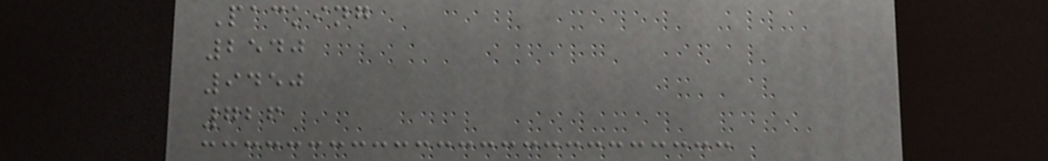Packing
2540
9450
726
